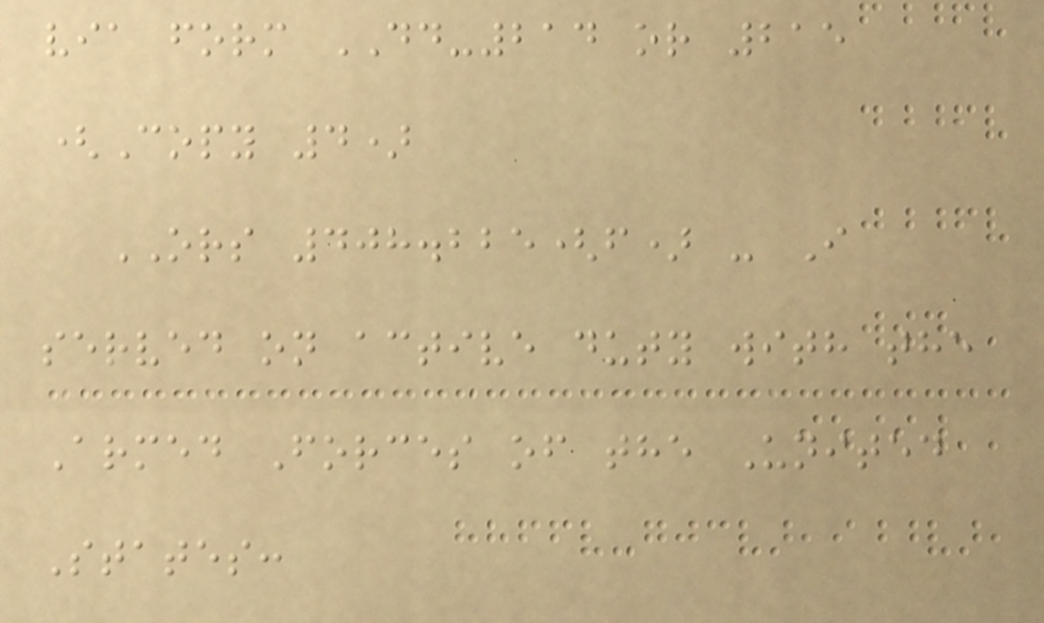via form DD-214 or 215
(Copy 4)
ORS 408.225(f) - I
served on active duty with the
Armed Forces of the United
States:
